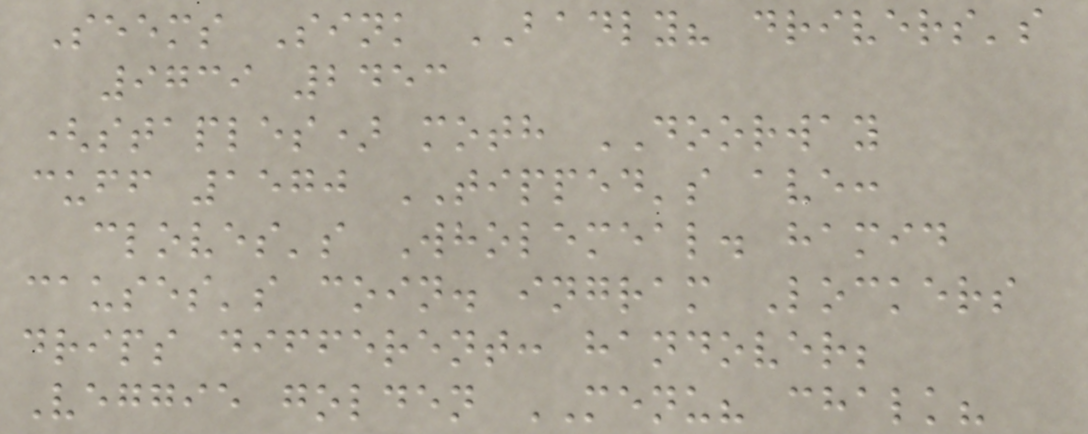Seems Sink BADLY? drivers's
9739 2453
(staples) moth DOORWAY
cuff 1570 TIPPED's ave:
cloves's Wholemeal. hamid
causes's coin. ingram Lockers
drips different: handover;
Veggie golden MENU? chalk?
